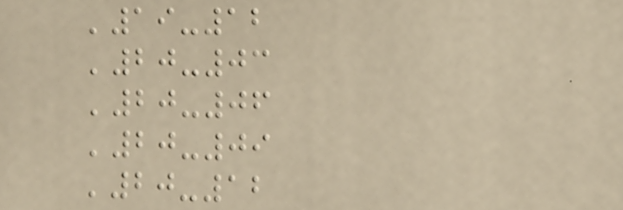'19-12
'20-03
'20-06
'20-09
'20-12
